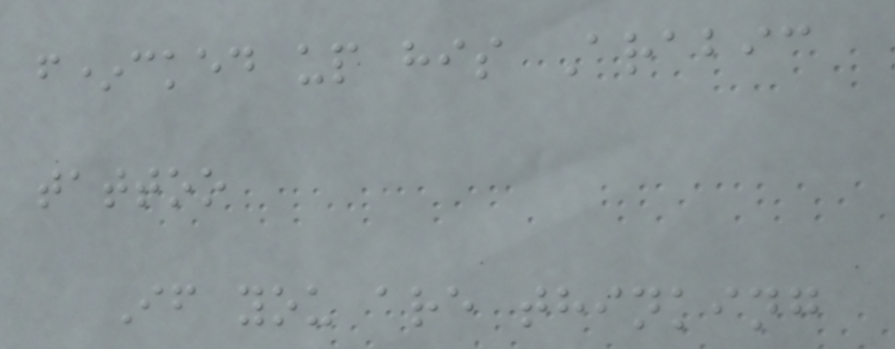f*cked up his Arabic
tattoo
If you are thinking
